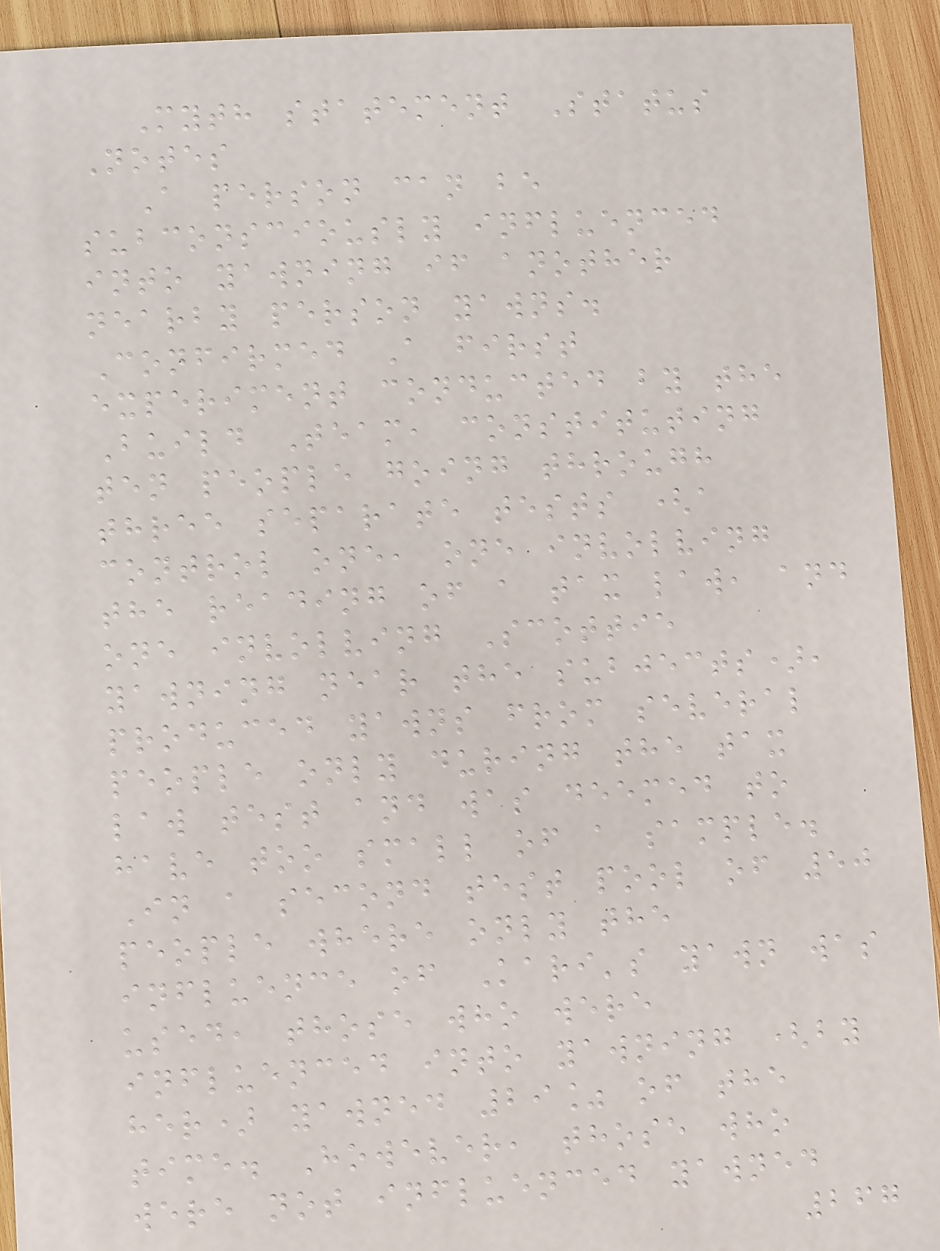Myth statement Status
Notes
A person can be
subconsciously influenced
into yawning if another
nearby person yawns.
Confirmed A first
experiment conducted by the
Build Team, constituting
ten people going through
three separate tests (a
control one, one involving
the reading of a tax law, and
one involving Scottie
yawning near the subjects),
produced yawns from several
people only during the tax
law test and was deemed to
have too small of a sample.
In a second test pool of 50
people where only the
influence of Kari's yawn was
used, those who were
influenced into yawning (by
her) yawned 29% of the
time. However, those who
were not influenced yawned
267
